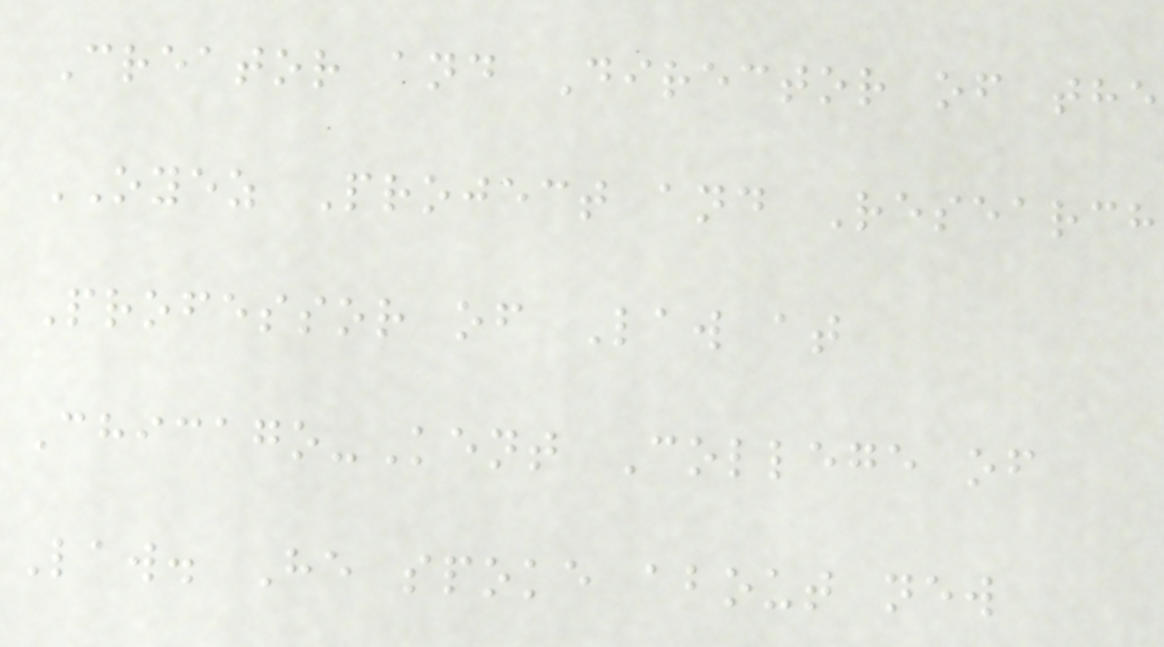Creator and Director of the
OYEZ Project and Research
Professor of Law at
Chicago-Kent College of
Law. He spoke about new
